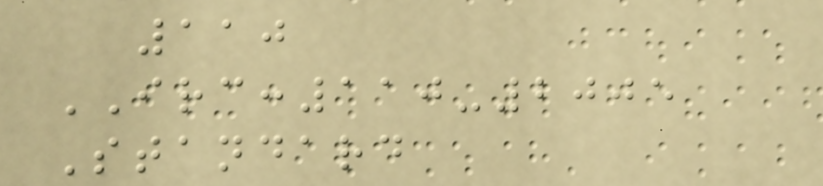110
IRC:110-2005
Standard
